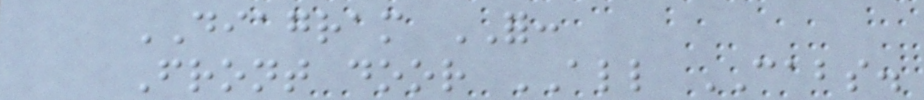DIAGRAM FOR:
Front door ALL CABS.
